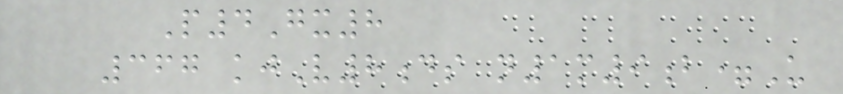P4Gx8
367 kjV8ds n1m9b=U
